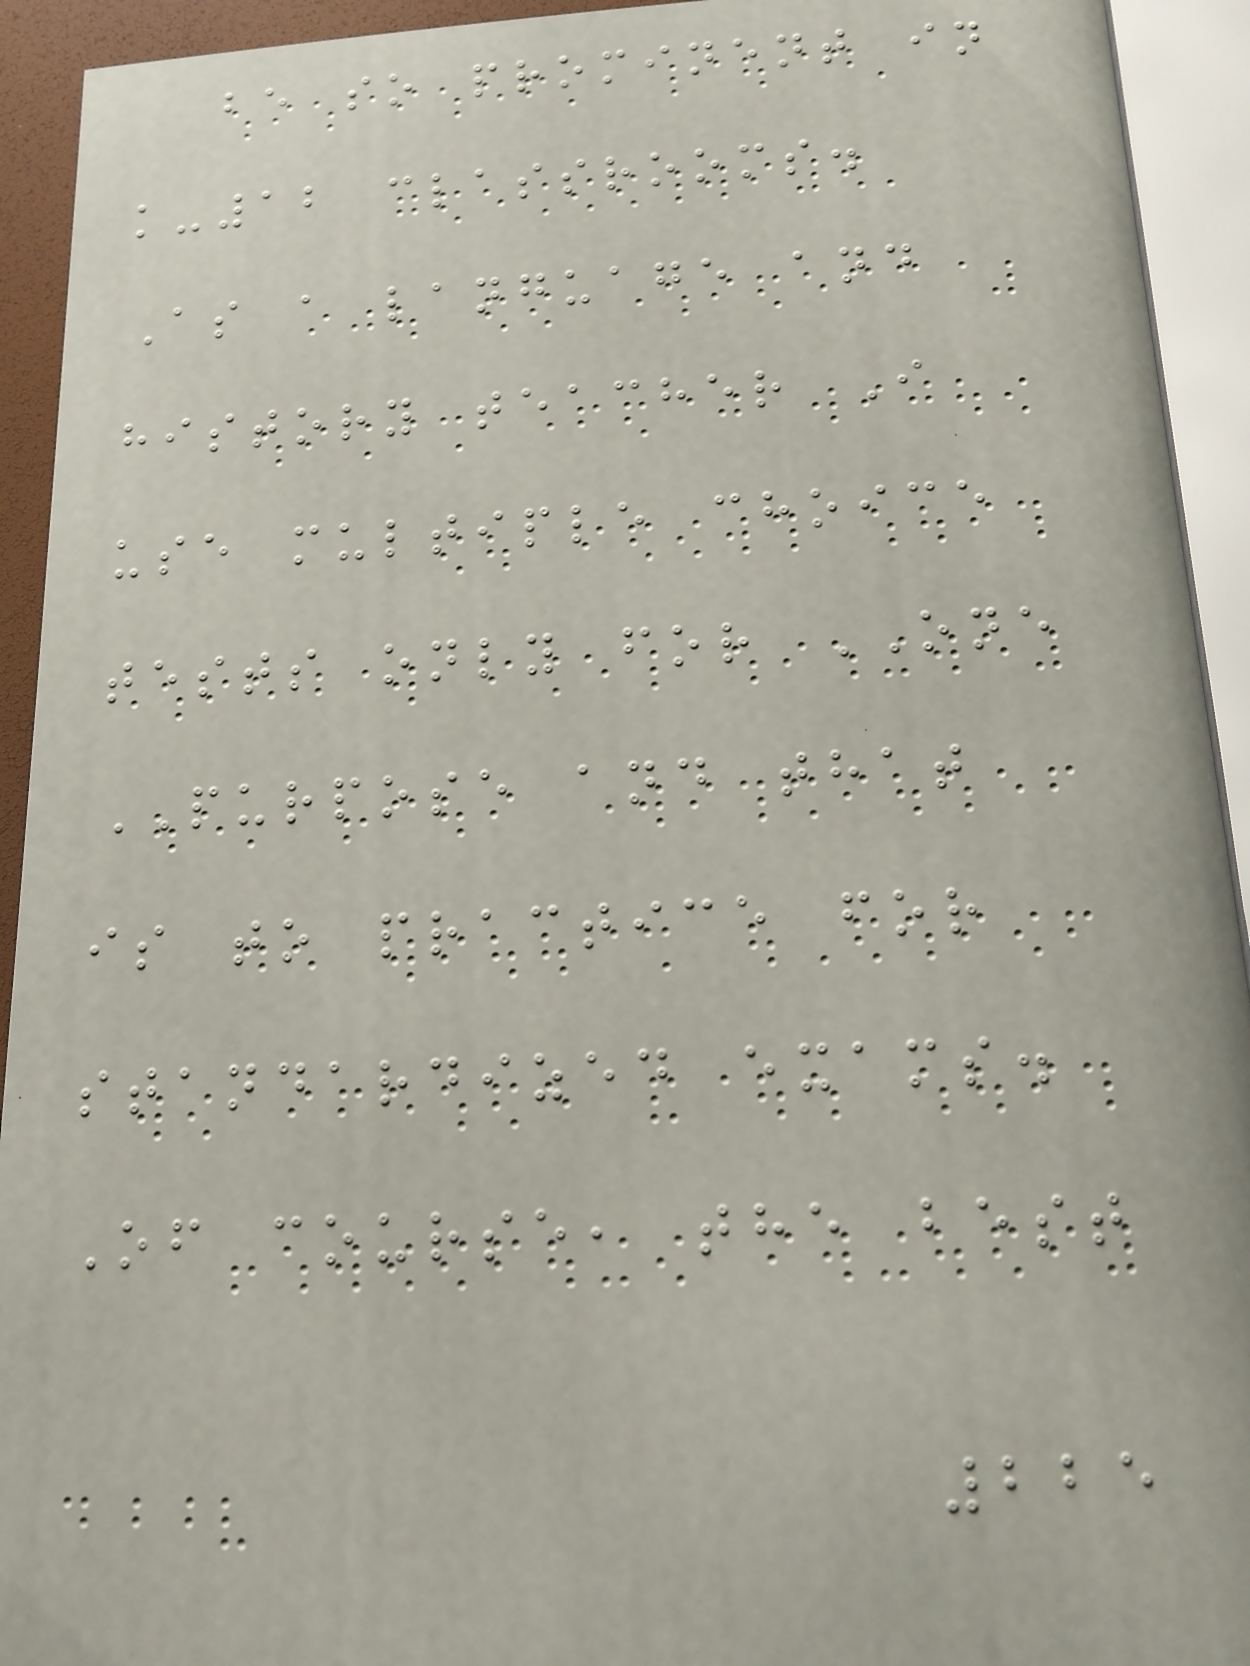be so prominent in
k-12 classrooms.
As a language and
history teacher I
use multiple choice
tests only for ONE
PURPOSE and that
is to practice for
standardized exams.
Of course, the best
225
